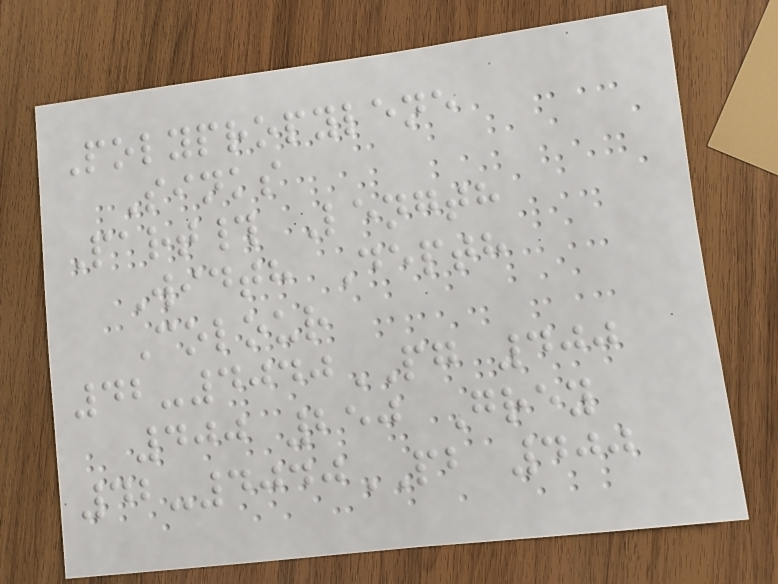Polypropylene
Sinks
Part# Length
Width Depth
Colour
42-4040PG 400
400 250 Grey
42-4040PB 400
